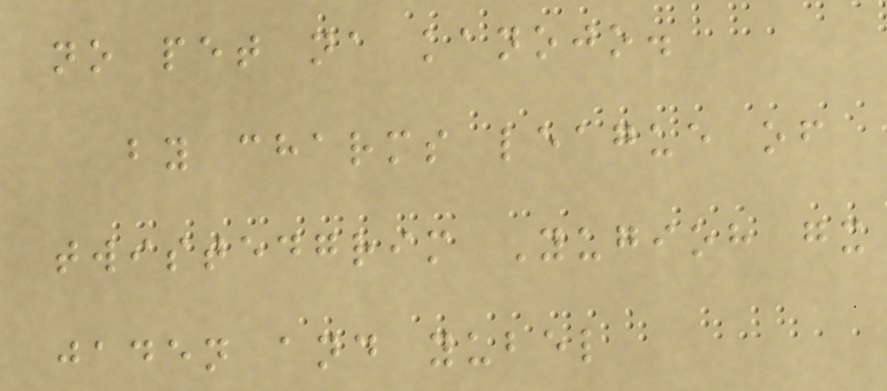no pet na kanojo.
by charms league of
twistedgrim Yugioh gx
jaden and yubel
